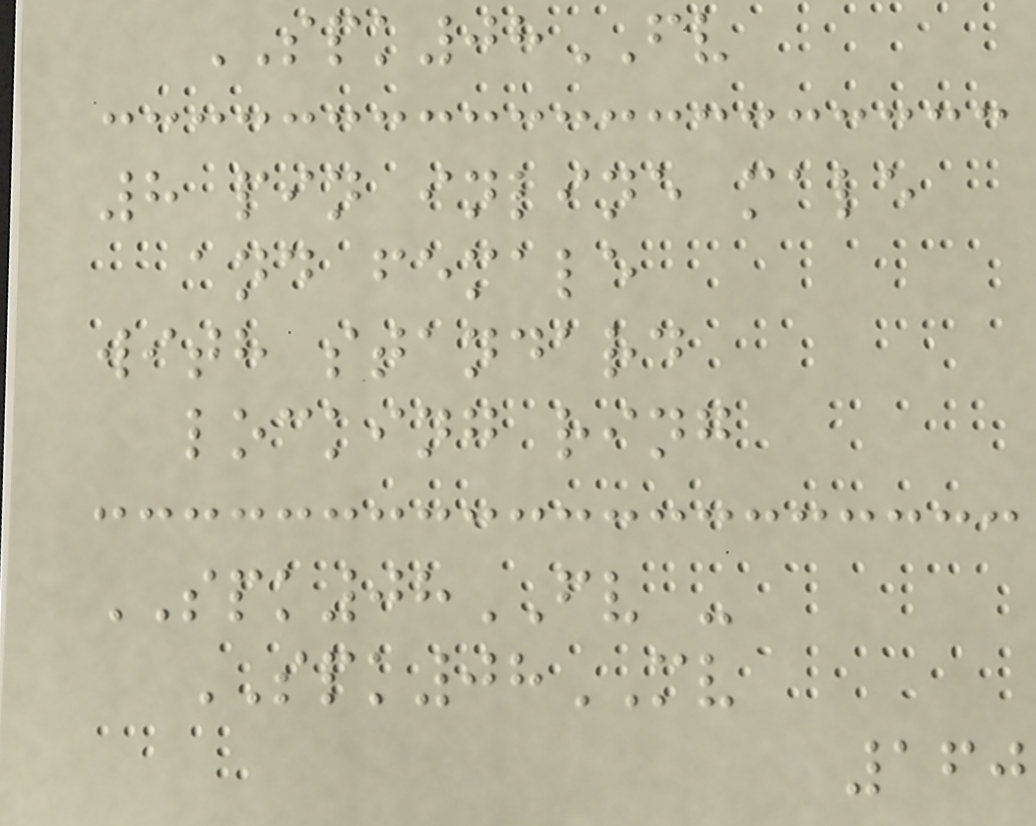SPK08FV
8 pin inline male
and female
with standard
locking ring
SPK08FV -
SPK08MV
160
